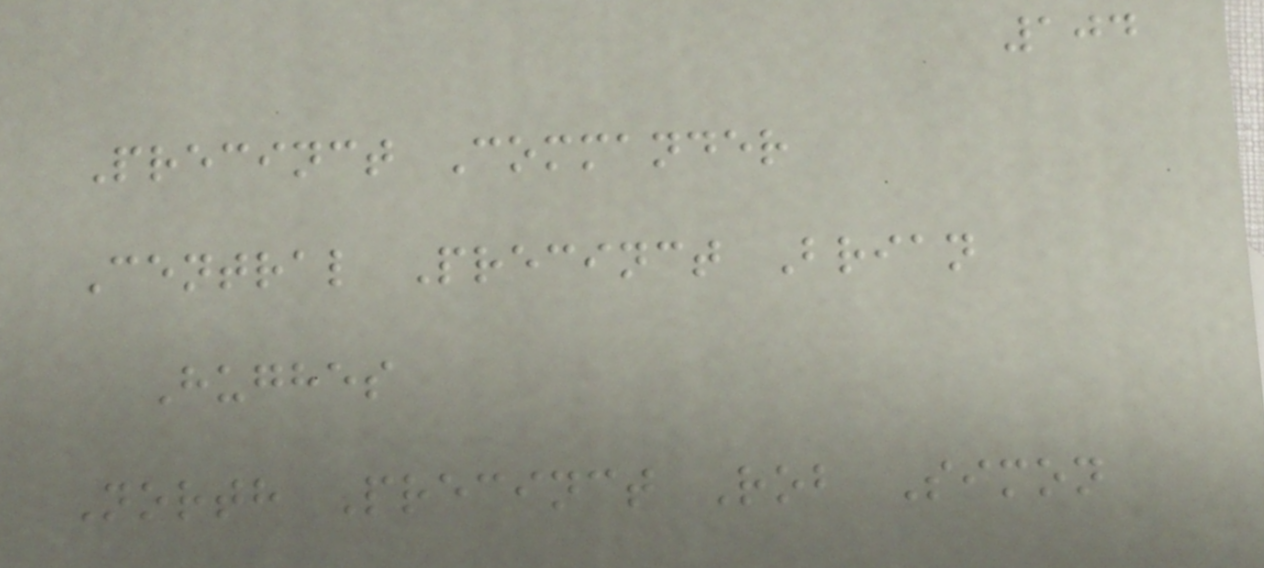104
Precinct Commander
Central Precinct Brian
Hughes
North Precinct Rob Simon
